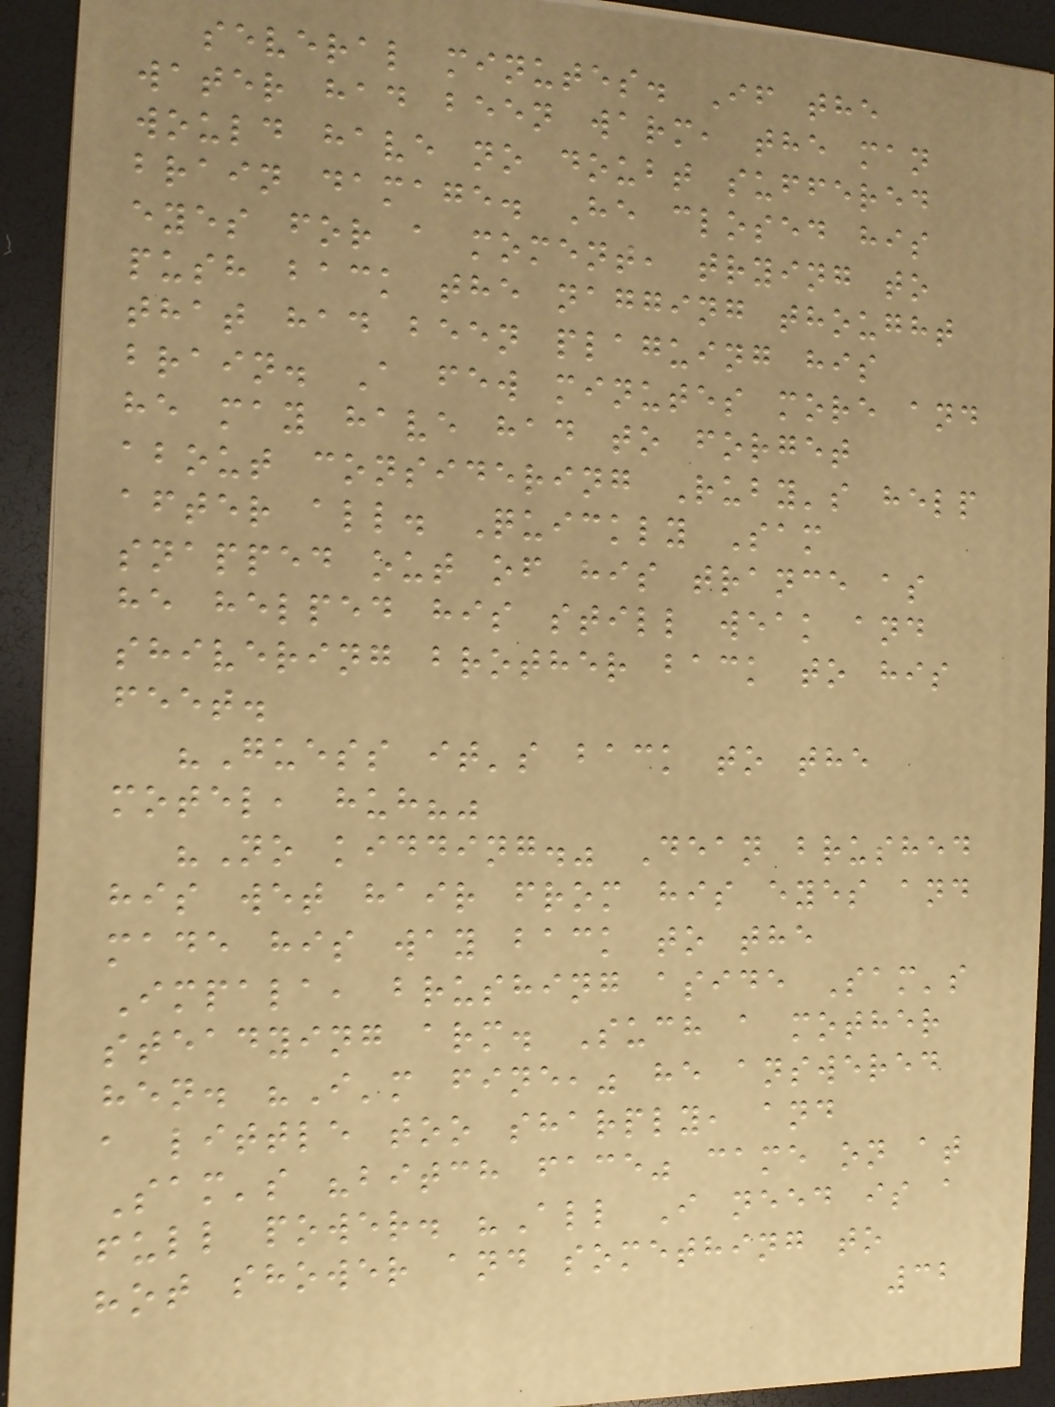several minutes. If the
water had been warm, the man
would have no doubt suffered
brain damage. He closed his
eyes for a moment, trying to
push back the nagging thought
that had been plaguing his
brain. A few minutes more and
he may have had to forget
about considering Ruby's help
after all. Quickly Sam
snapped out of his trance as
he helped his still weak and
shivering brother back to his
feet.
"Guess it's back to the
motel, huh?"
"No kidding." Dean brushed
his wet hair from his eyes and
made his way back to the
Impala, brushing aside Sam's
steadying arm. Such a mother
hen. "I'm fine," he answered
a little too sharply, and
Sam's "bitch face" came on at
full power. "All I need is a
hot shower and something to
32
